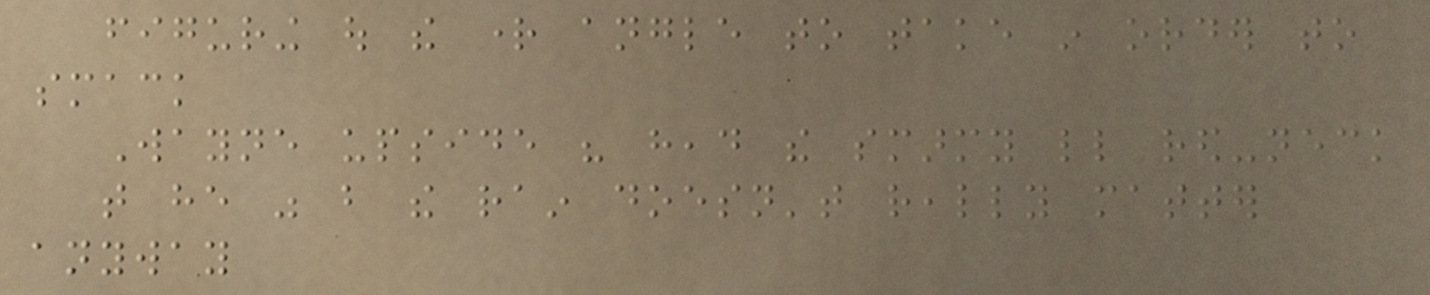figuring out the right angle to take in order to
smack
Wayne upside his head the smarmy little red-neck
that he was but the rain doesn't really matter
anyway
